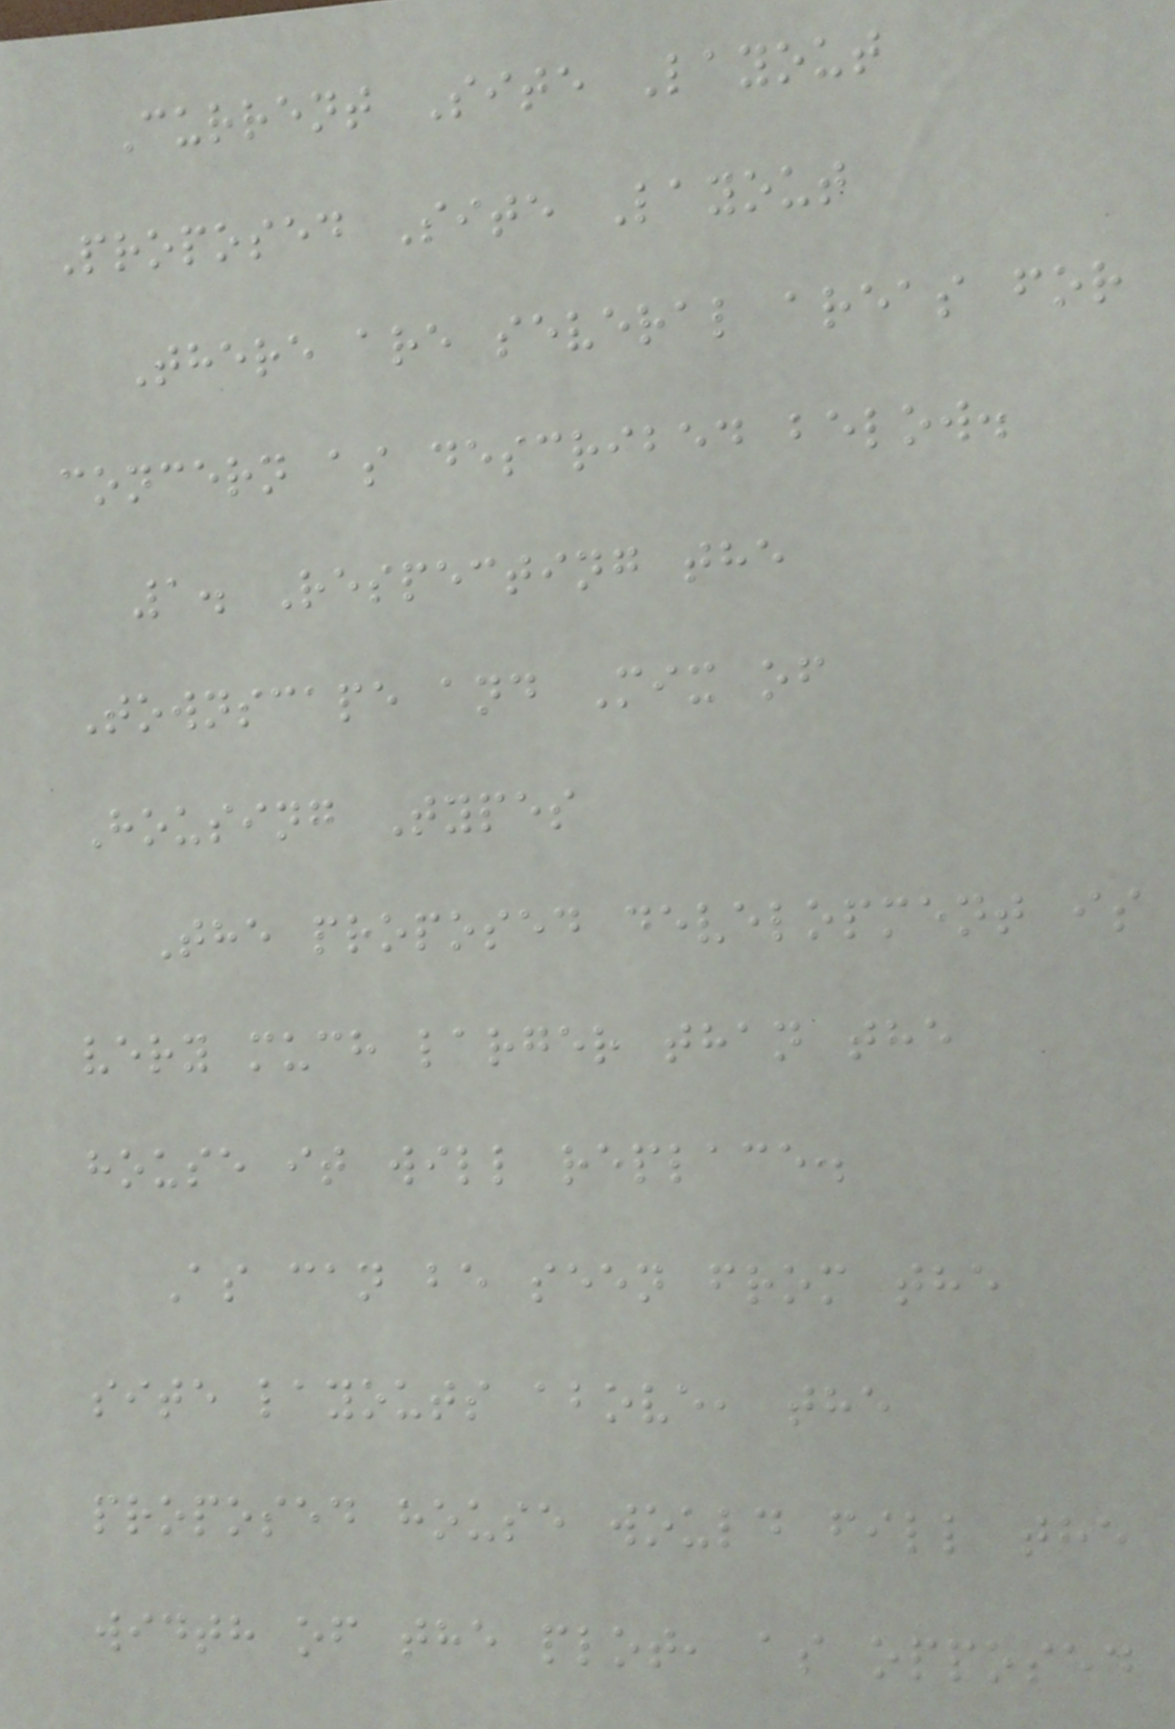Current Site Layout
Proposed Site Layout
There are several areas for
concern as described below.
1. Respecting the
Townscape and Mix of
Housing Types
The proposed development is
very much larger than the
house it will replace.
As can be seen from the
site layouts above, the
proposed house would fill the
width of the plot, as opposed
